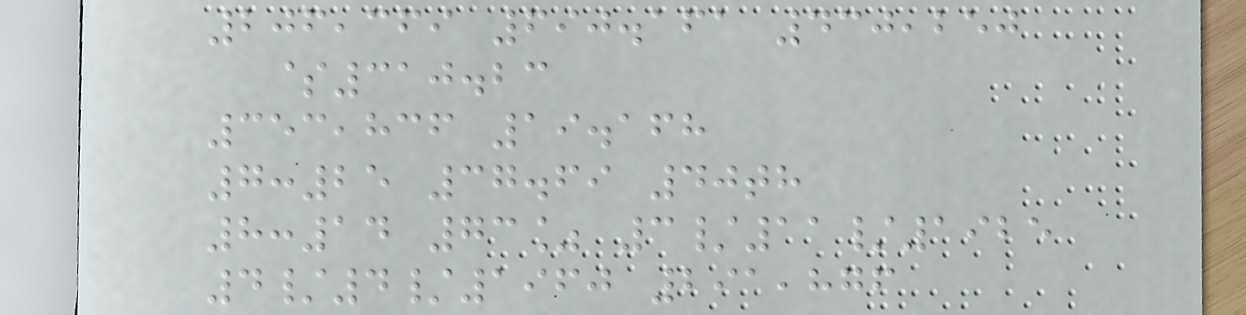206,369 690.161 430,250
$310.23
353,836 19.168
7:25 37.69 40th
8:14 73% 3/11/1925
4/4/1960 291,876
